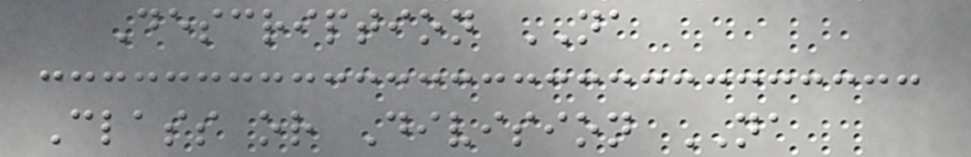Description NA
Class or Division NA
